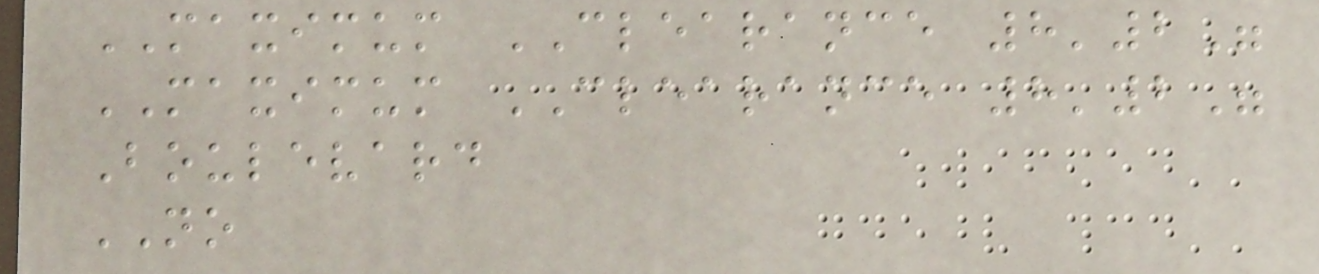MAXIMUM CLEARANCE 8'2"
MAXIMUM CLEARANCE 8'2"
Boulevard
NO
